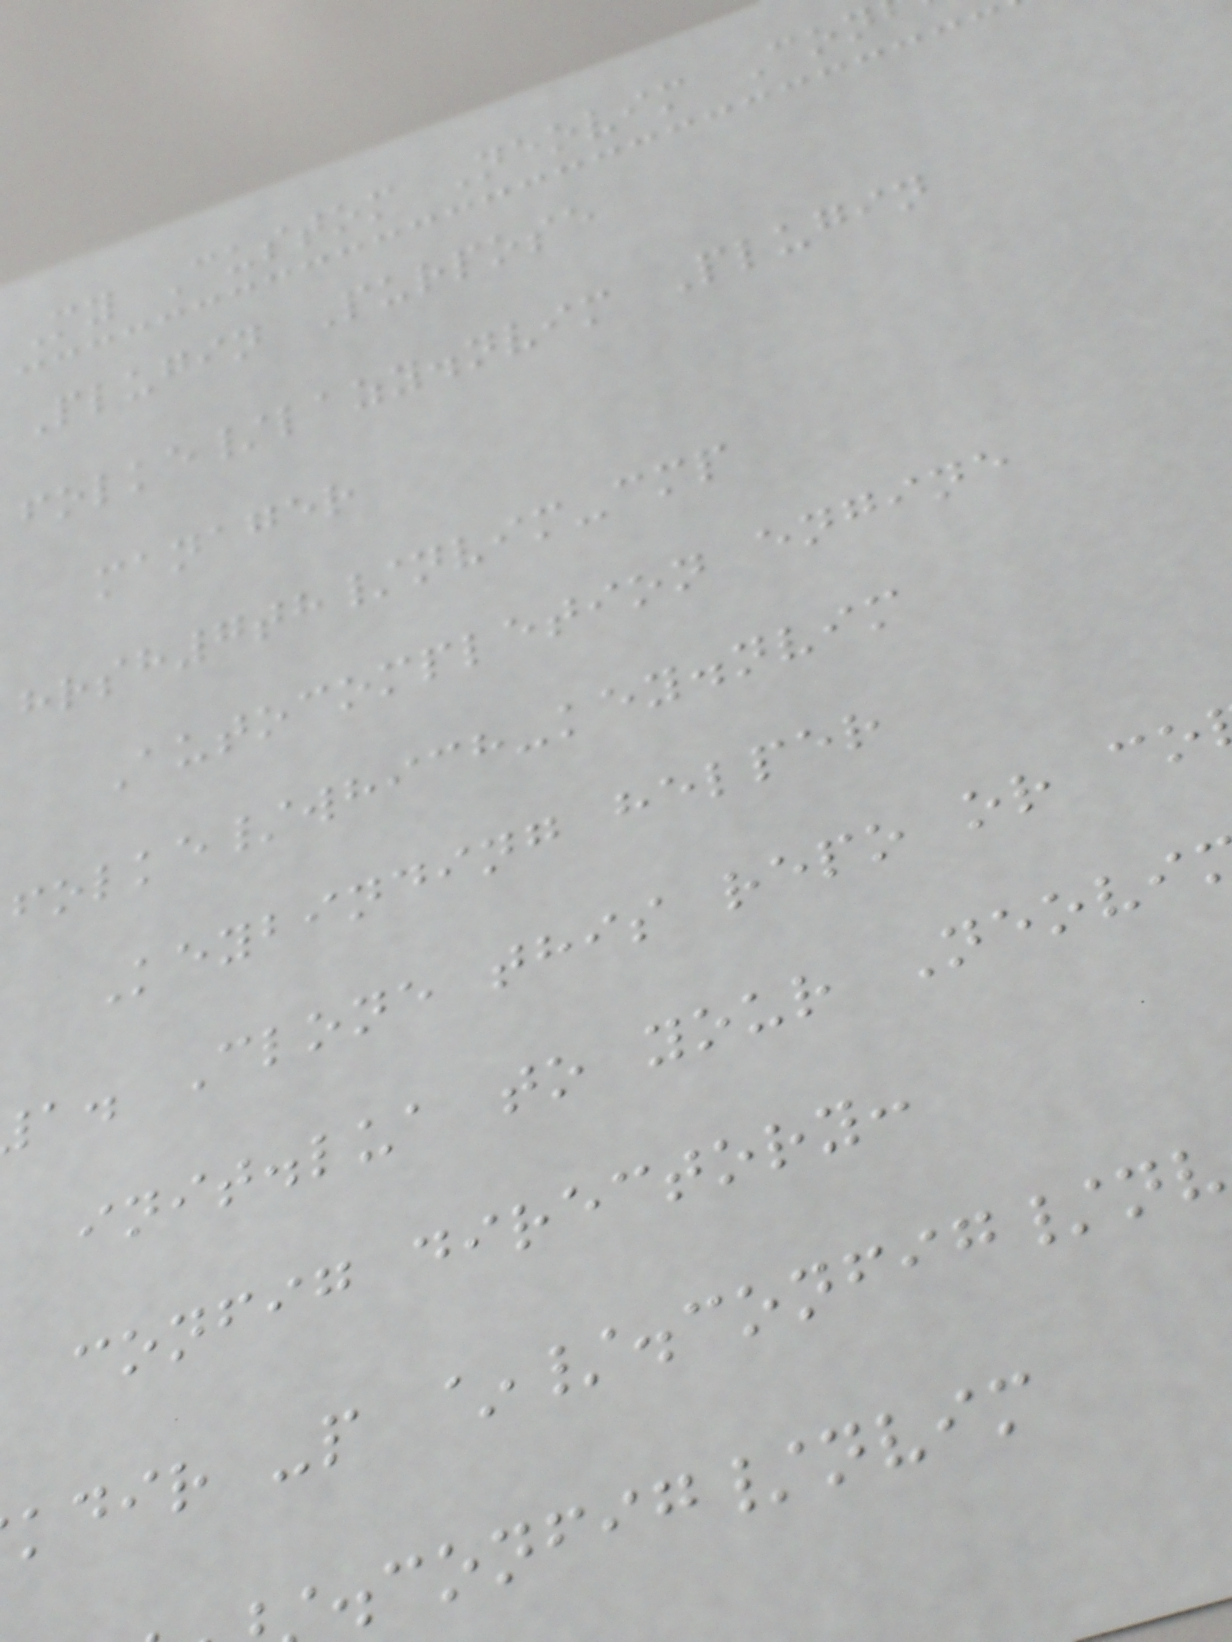My Custom Neovim Con
Plugin Purpose
folke/lazy.nvim Plugin
manager
hrsh7th/nvim-cmp
Autocompletion engine
folke/which-key.nvim
Keybinding helper
a. Clone this repo or co
init.lua to your Neovi
config directory:
kdir -p ~/.config/nv
.config/nvim
